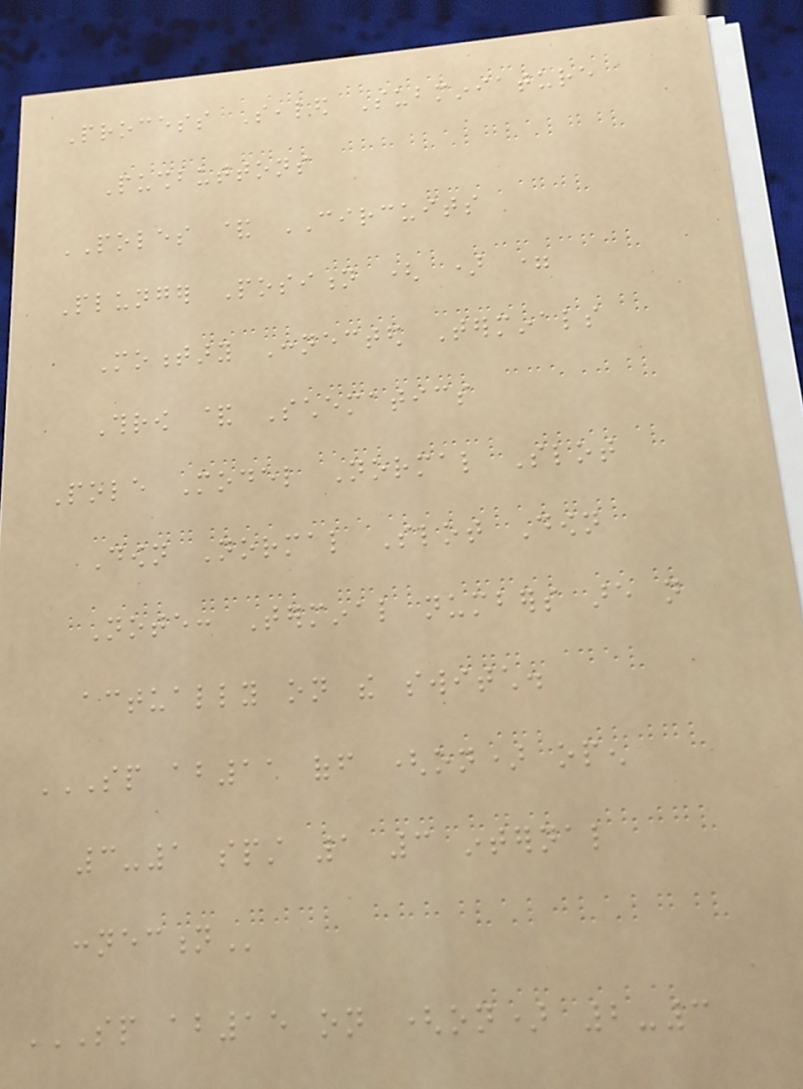Process Sealed Subminiature
Pushbuttons
POLES & CIRCUITS
Plunger Position ( ) =
Momentary Connected Terminals
Throw & Schematics
Pole Model Normal Slot
Down Normal Slot Down
Note: Terminal numbers are not
actually on the switch.
SP AB11 OFF (ON) OPEN
3-1 SPST 1 3 INTERNAL
CONNECTION
SP AB15 ON (ON) 2-3
